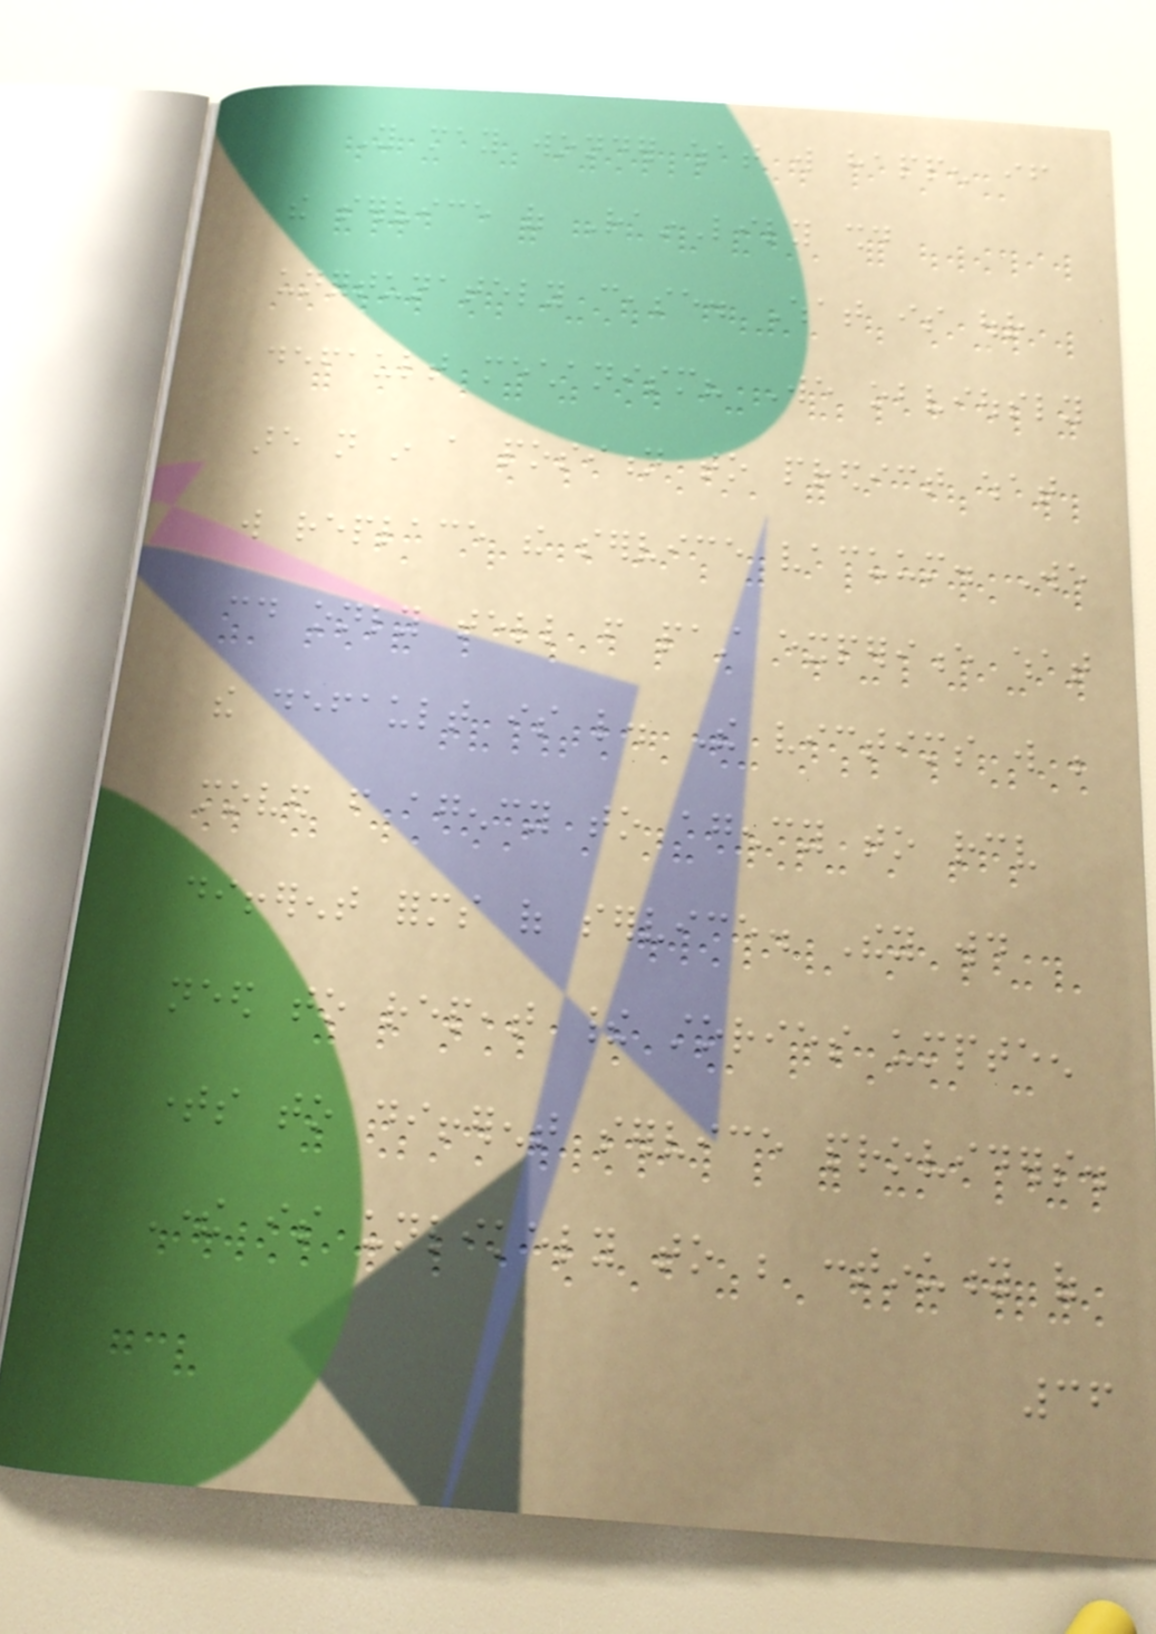You may wonder what will happen if
the service of RainLily should
unfortunately cease. What is our
default mechanism? We obviously
are not in a position to predict what
will replace the service vacuum. We
could only tell from past experience what
the default is like. The victims will be
moved from agency to agency to receive
different forms of service. They would
need to repeat their stories umpteen
times to different service providers.
There is unlikely to be continuity of
36
